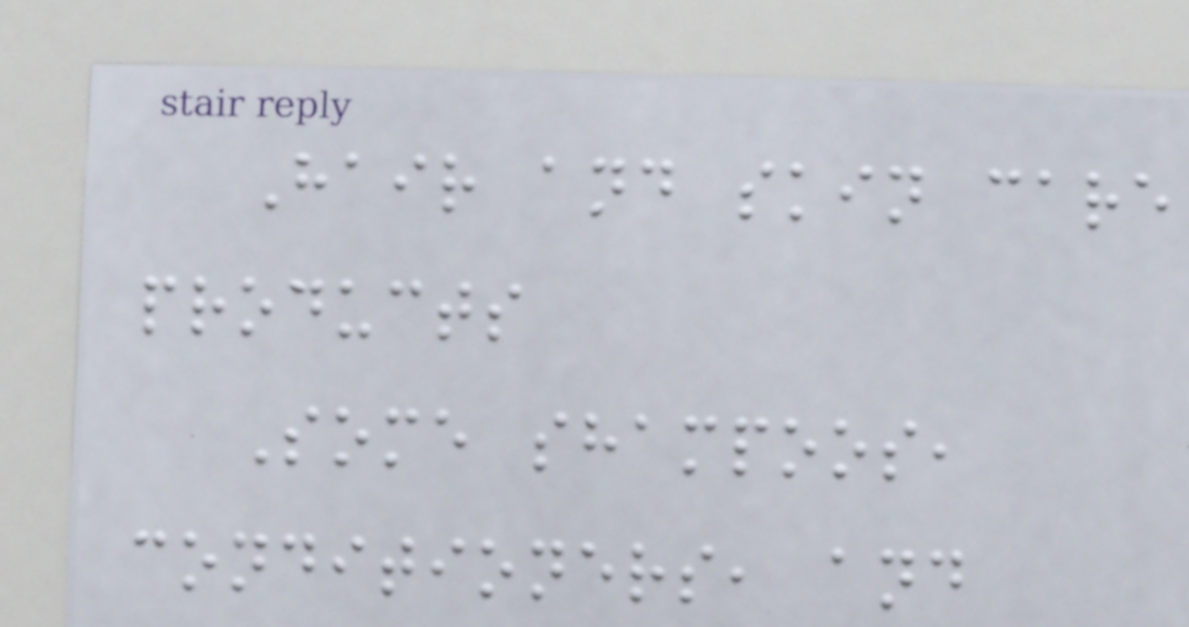Hair and skin care
products
Some shampoos,
conditioners, and
